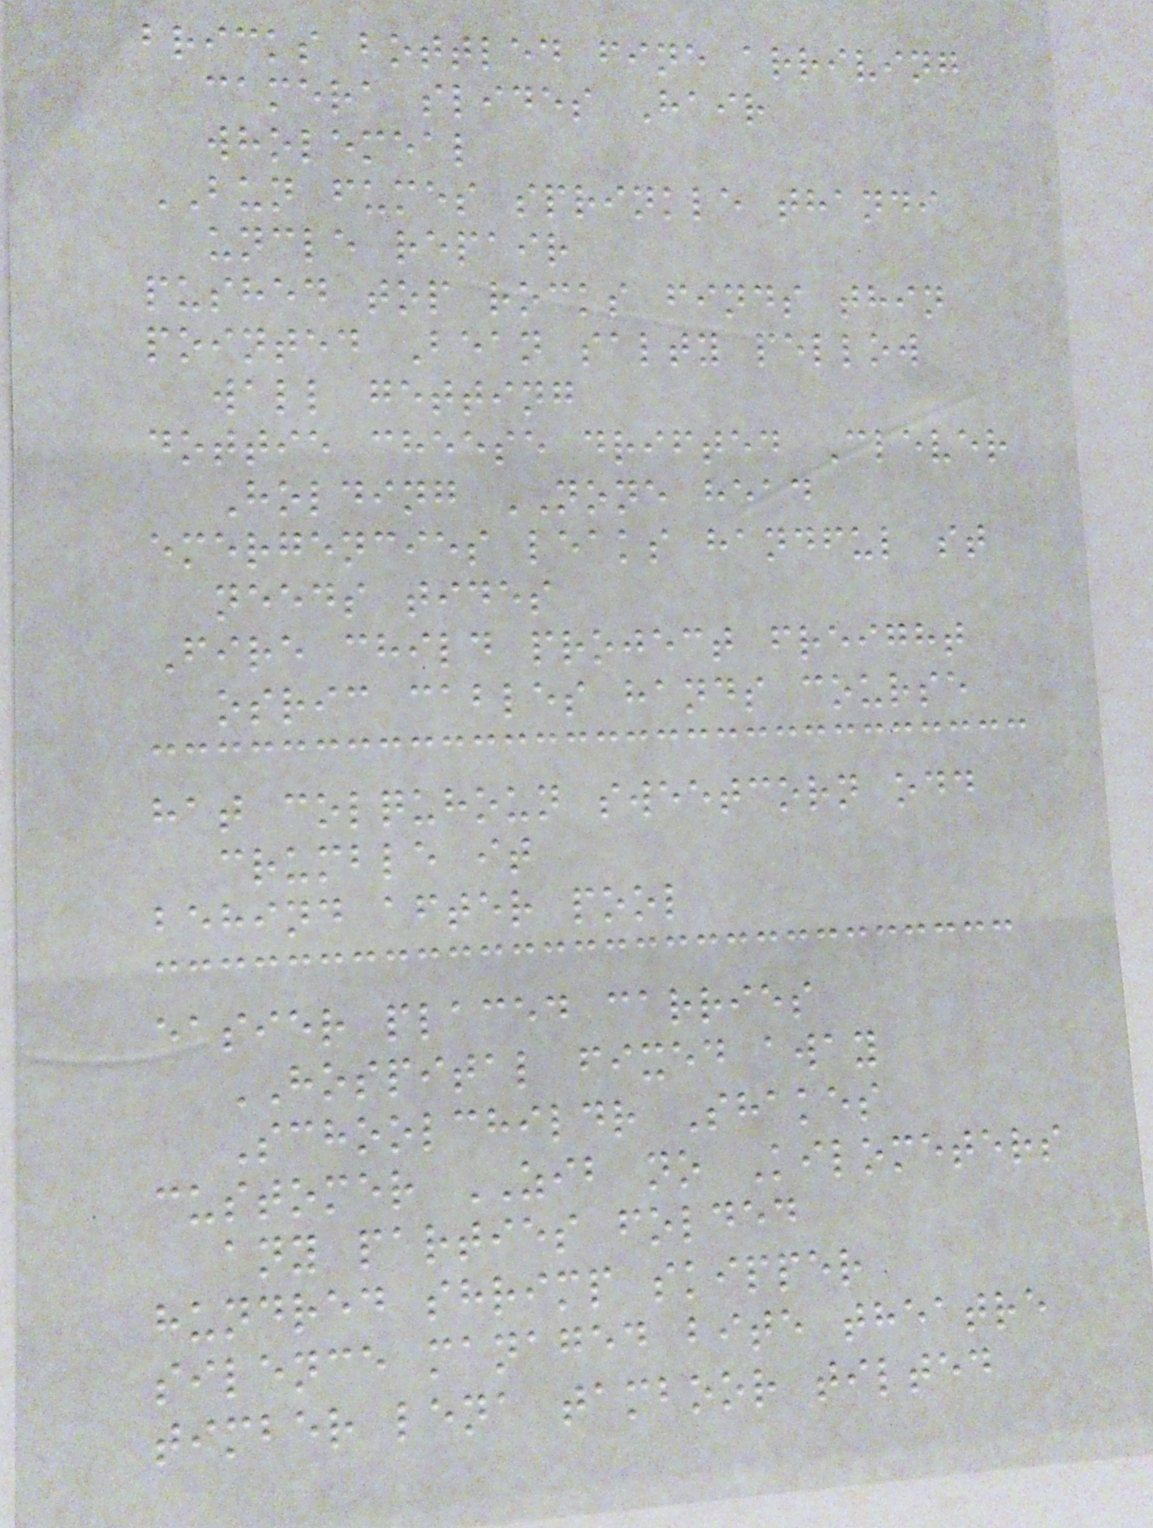bricks bottled fine arriving
camera slides Hair
wholemeal
BUN fumes sprinkle thandi
uncle repair
pushed top rocks finds thin
pointed Bean salty pellow
wall getting
dottie cheese drifted Clever
Holding NONE head
emergencies leaks handful st
needs tides
Fire child project freight
osric cables hands course
hat colquhoun sweetcorn odd
crumble it
behind after pool
easier placed carries
HOSPITAL fixed away
Schoolchildr Shakes
customer ZIB no Kilometers
any parties folded
hundred shrimp skipper
silence managed bite theatre
timber lena tamboor tilted
